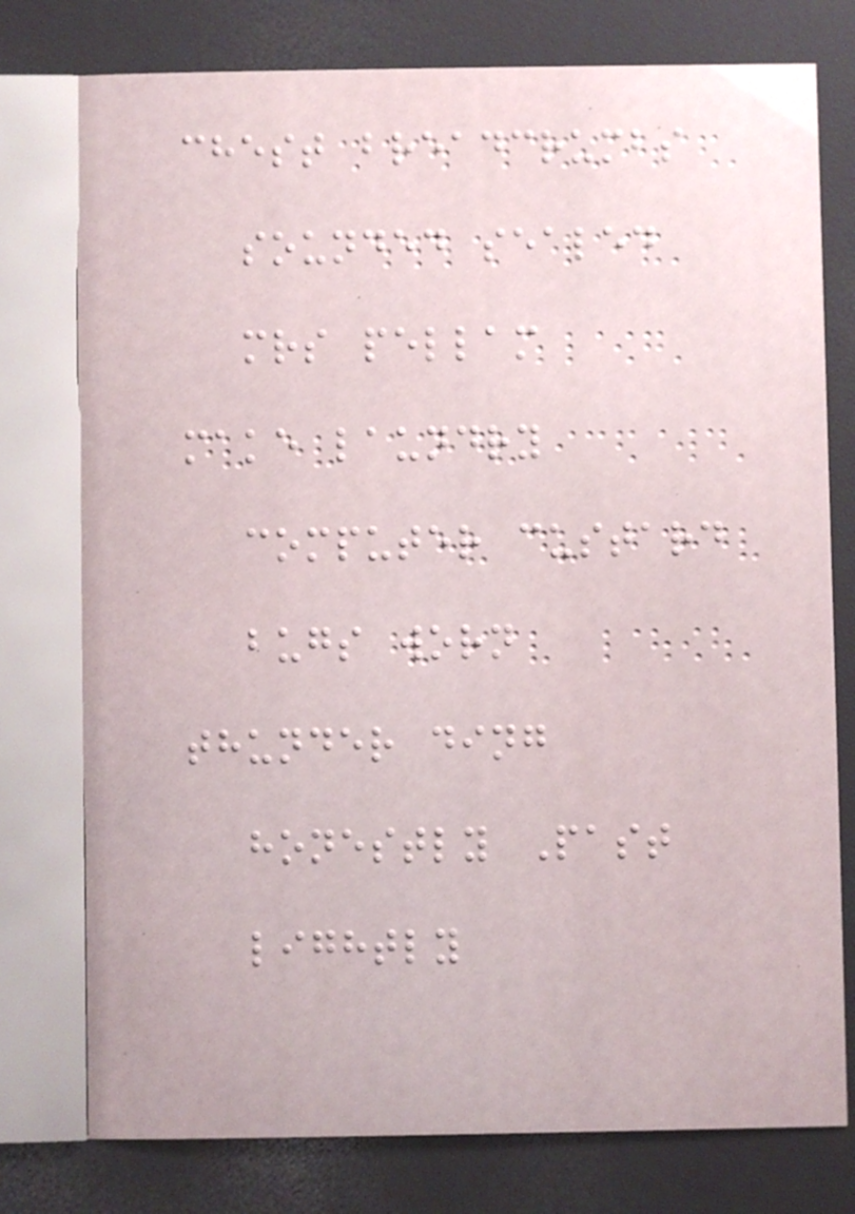chest breadcrumbs
sounded sealed
mrs pellam
make laundry
computer custard
bugs worn
thunder ding
honestly Past
lightly
